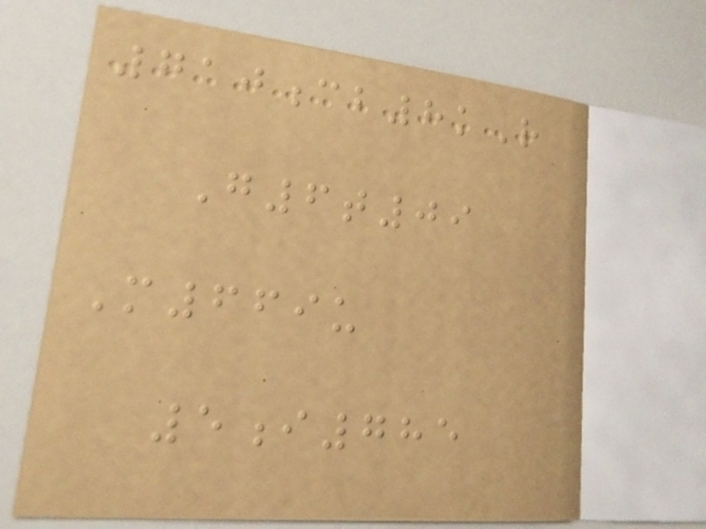710cb8kR
G6t09
M669u
5i785
